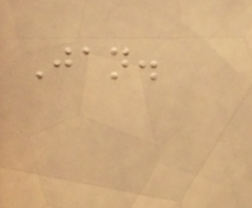Jan.
